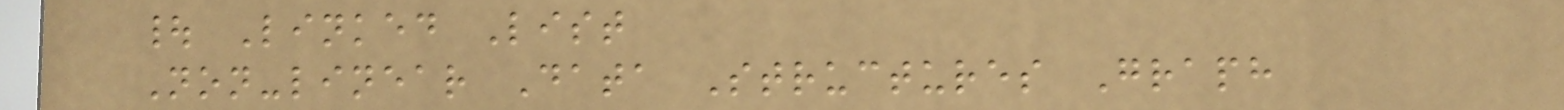| Linked List
Non-linear Data Structures Graph
